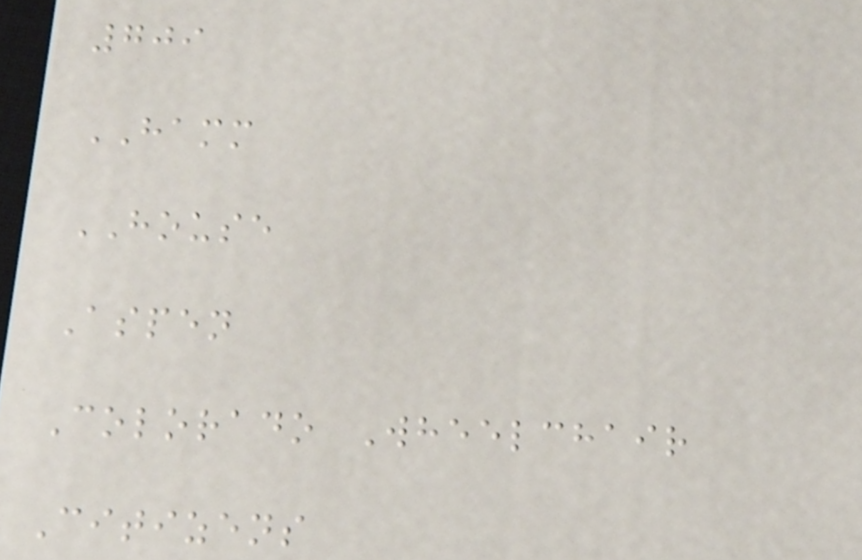709
HAMM
HOUSE
Aspen
Colorado Wheelchair
Citizens
